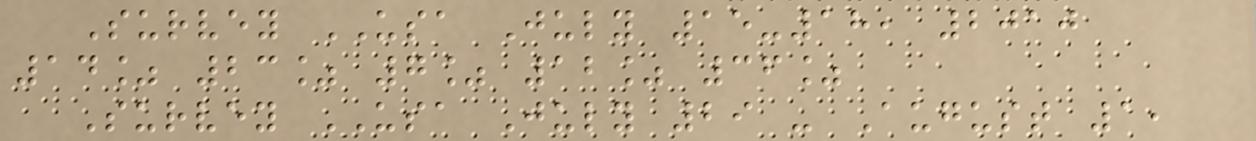Survey USA July 15-18, 2010
14% 23% 7% 12% 36%
Survey USA July 29 - August 1,
